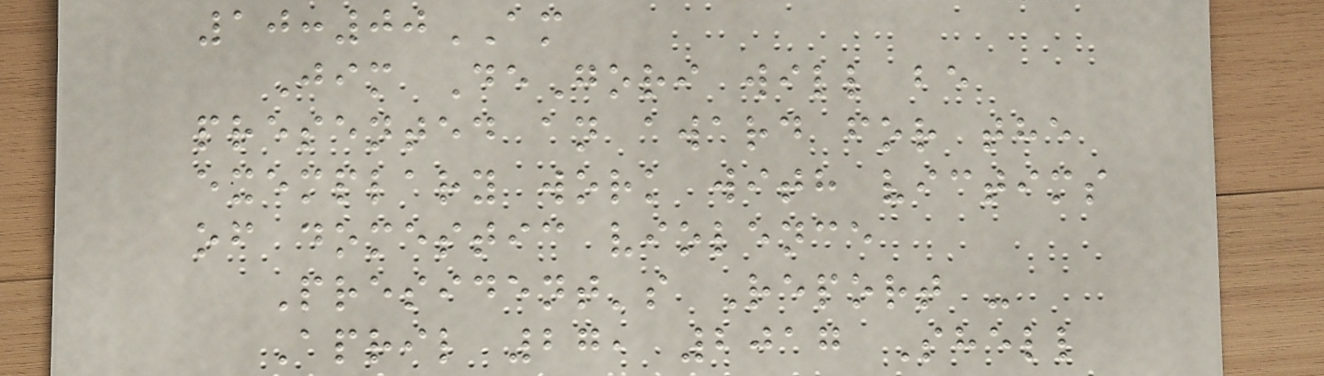10:00AM
Jim DeGori will be
presented an award for the
exemplary work with victims
of domestic violence
President's Report -
April 27, 2017 Shell
